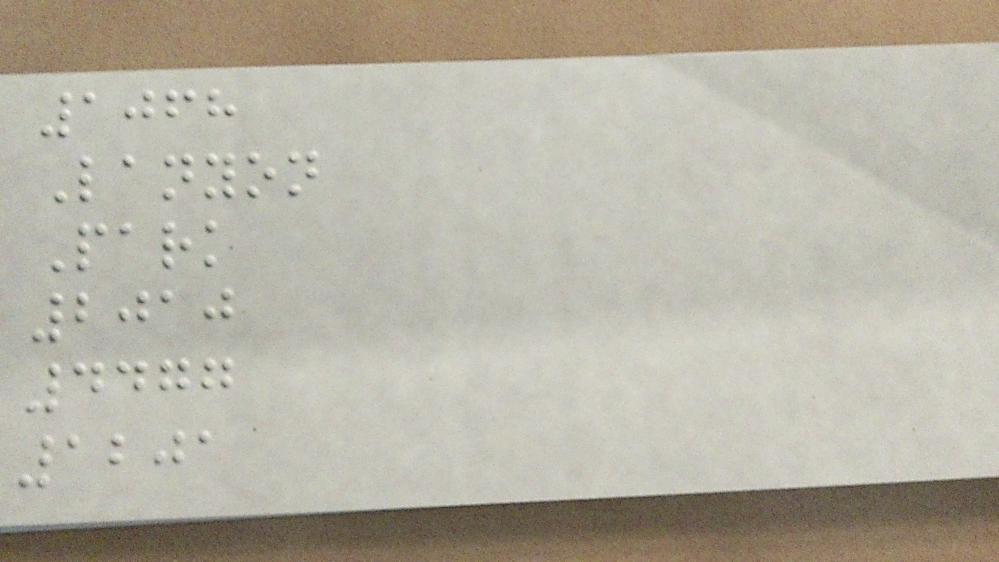1068
Lanyon
Park
2010
4477
1201
